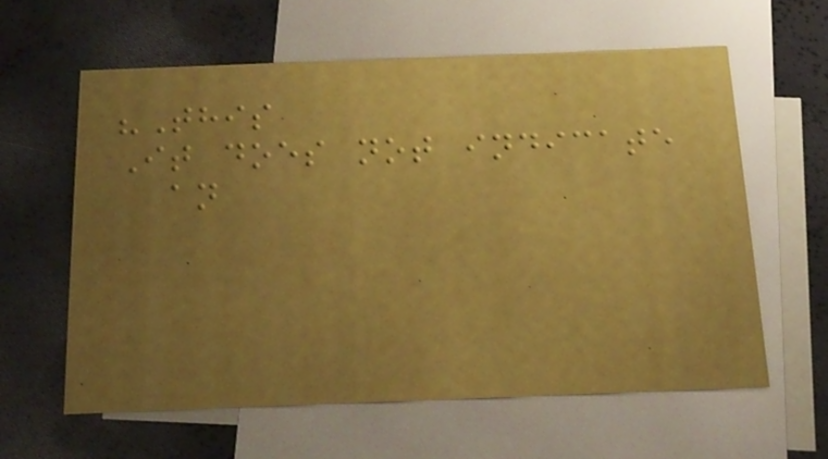"This
It does not indicate
an
